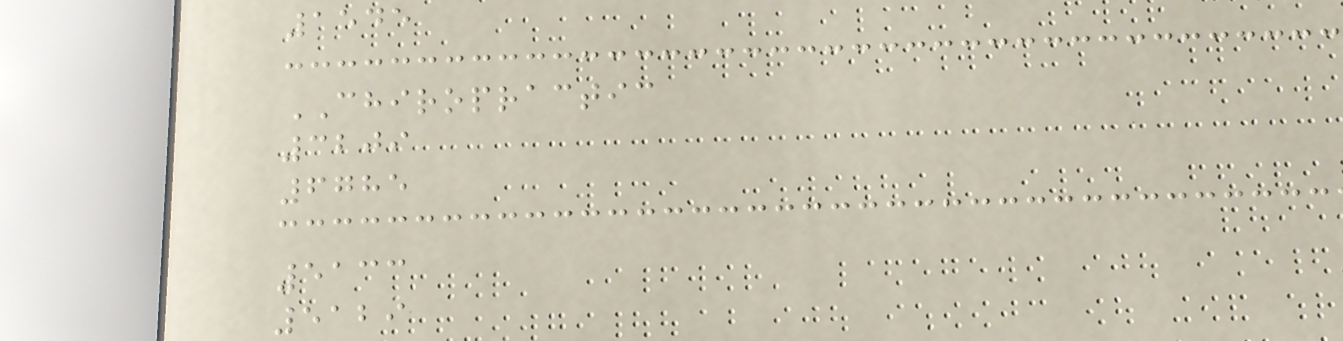1545
CHIROPRACTIC
3209
6785
5133
5129
